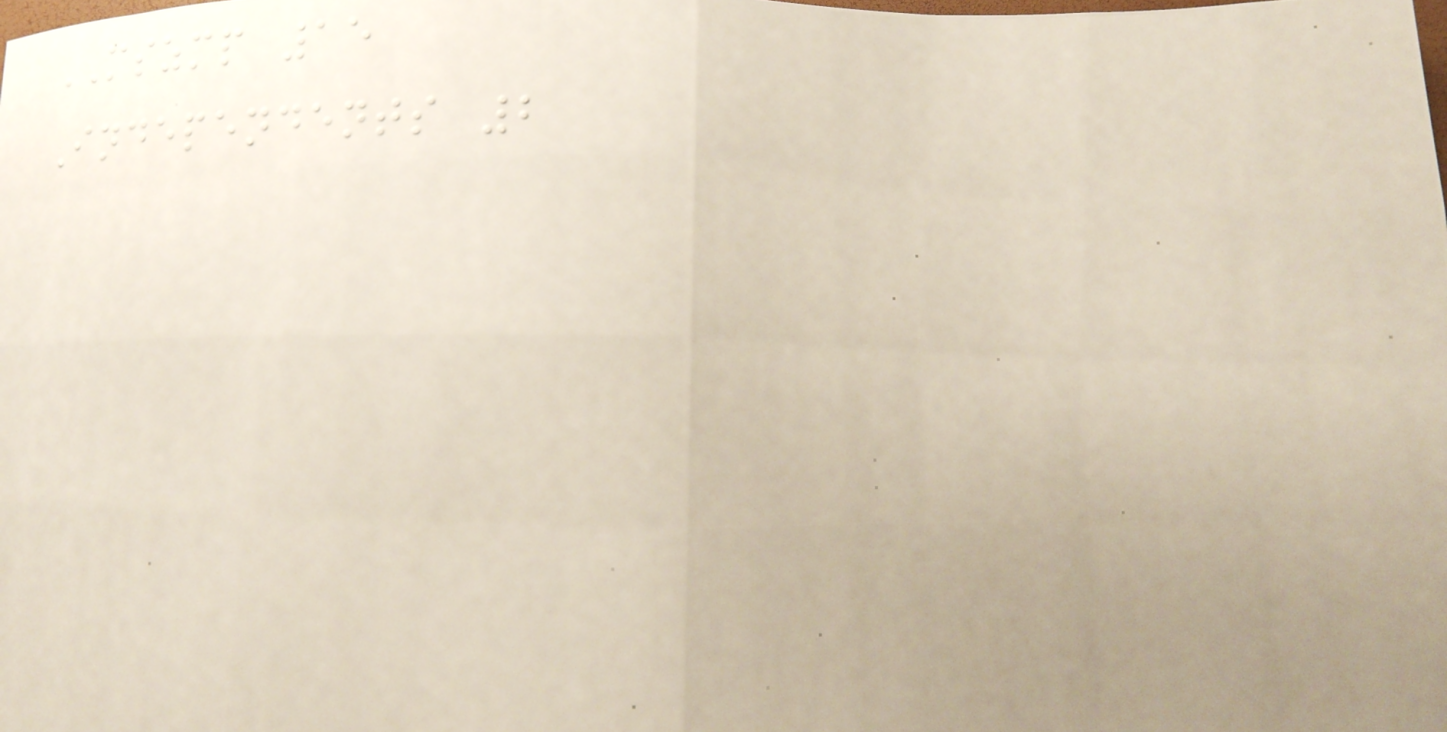MSZMP 15
Independents 2
